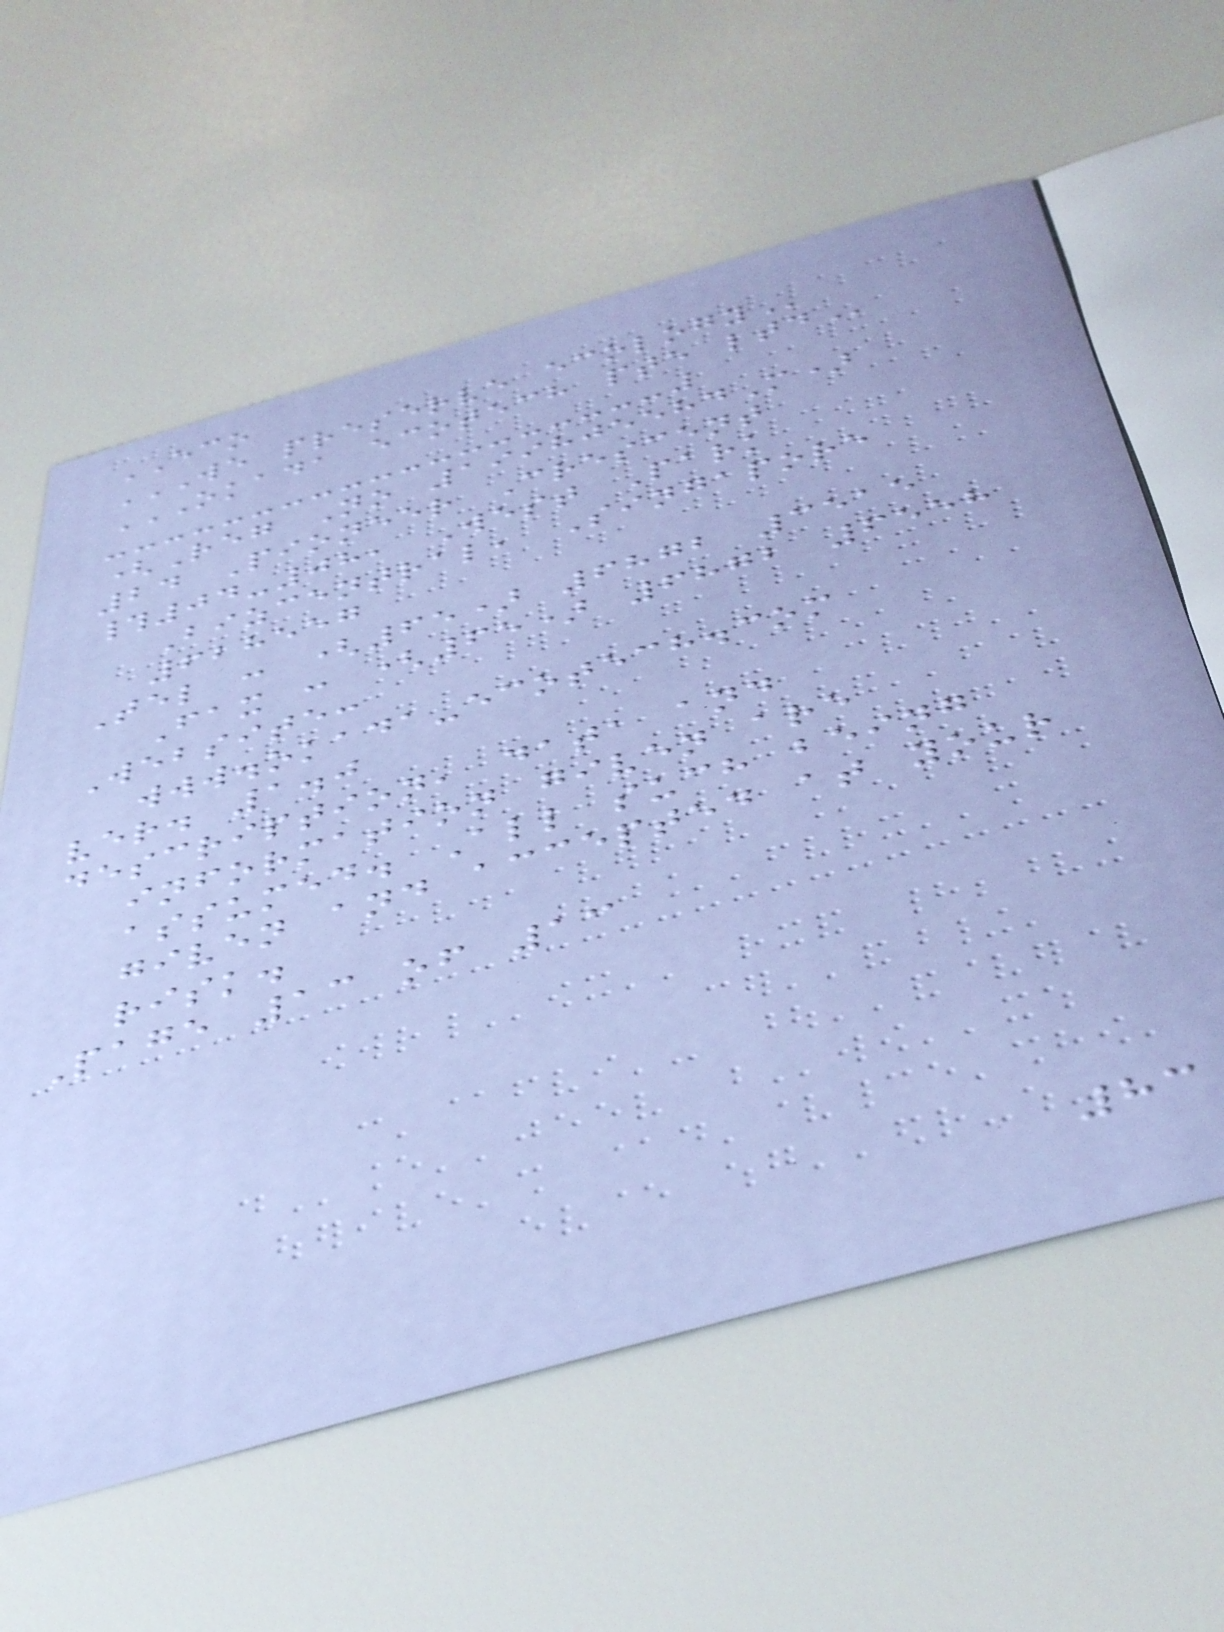ECO
WE PRESERVE ECOLOGY
OKADA ECOTECH PTE LTD
(Reg No 199805584M)
24 Pioneer Crescent
#04-08, West Park
Bizcentral, Singapore
628557
Tel : (65) 6872 3515
Fax : (65) 6872 6558
Website:
www.okada-ecotech.com
ver. 1.0
description, data and
information given are
assumed. All such being
given and accepted at your
risk.
Page 13 of 13
83
